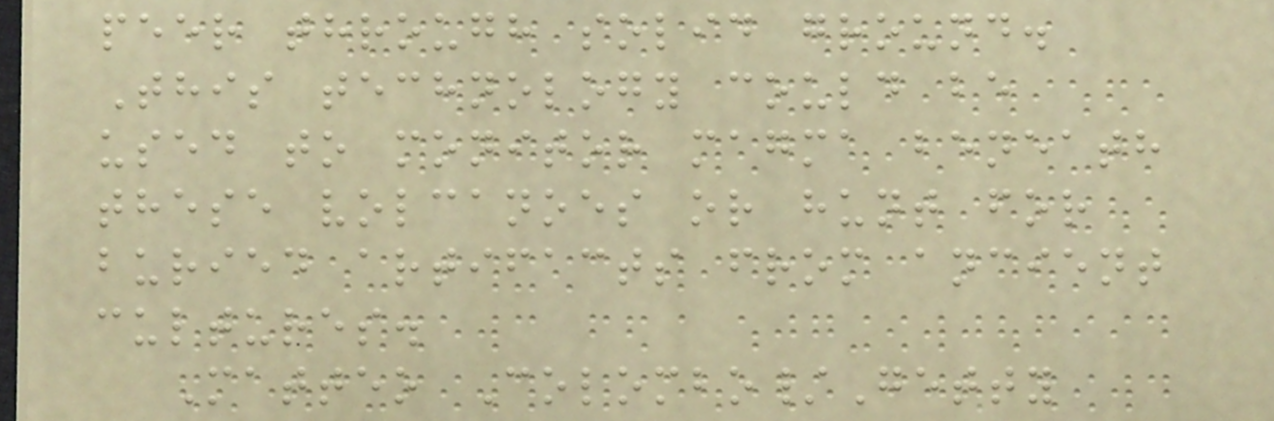peer through solid ground.
This technology could be
used to monitor magma beneath
these volcanoes or hunt for
buried artifacts from ancient
cultures.
Matteo Colombo/Getty
